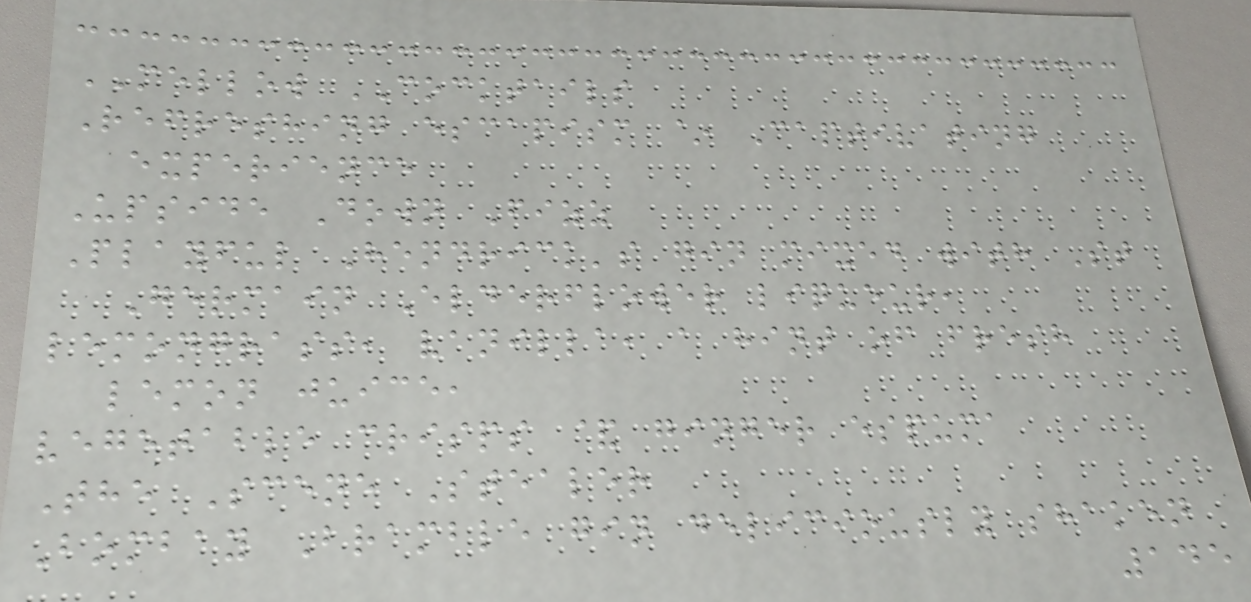MELLOW COCKTAILS
Refreshing escapism ~ Captivating
experience
Upside Down Fizz
Playful Hendrick's gin mixed with St
Germain Elderflower liqueur,
lemongrass, vanilla, a hint of fresh
lemon juice,
vegetable crisps & ginger espuma
The Scene Stealer
Bombay Bramble gin deliciously shaken
145
